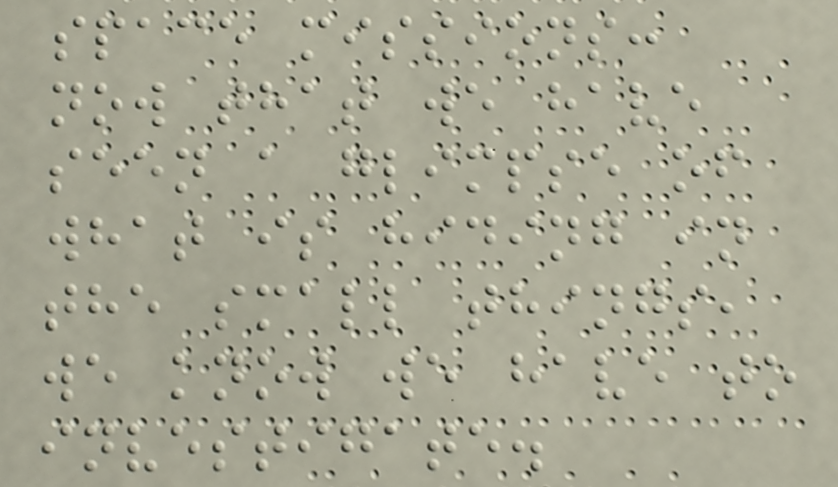space missions:
now that we have
seen a glimpse of
what is hiding in
the small things,
we know we have to
investigate.
